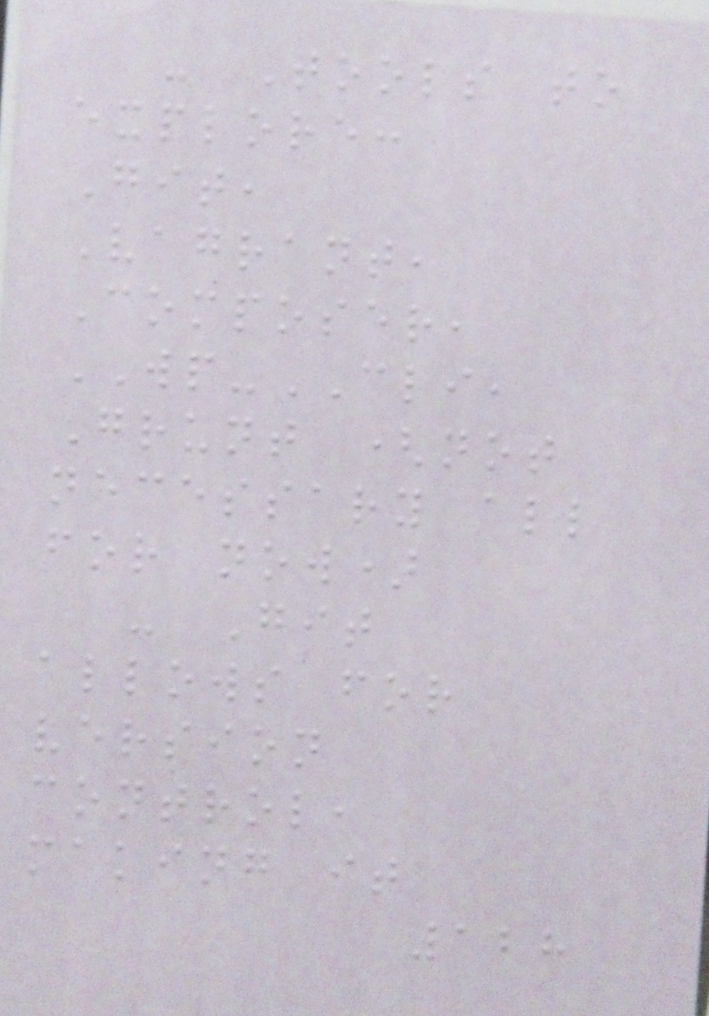- Tools to
explore:
Git,
Vagrant,
Composer,
WP-CLI,
Grunt (not
necessary all
for now)
- Git
allows for
version
control,
making it
128
